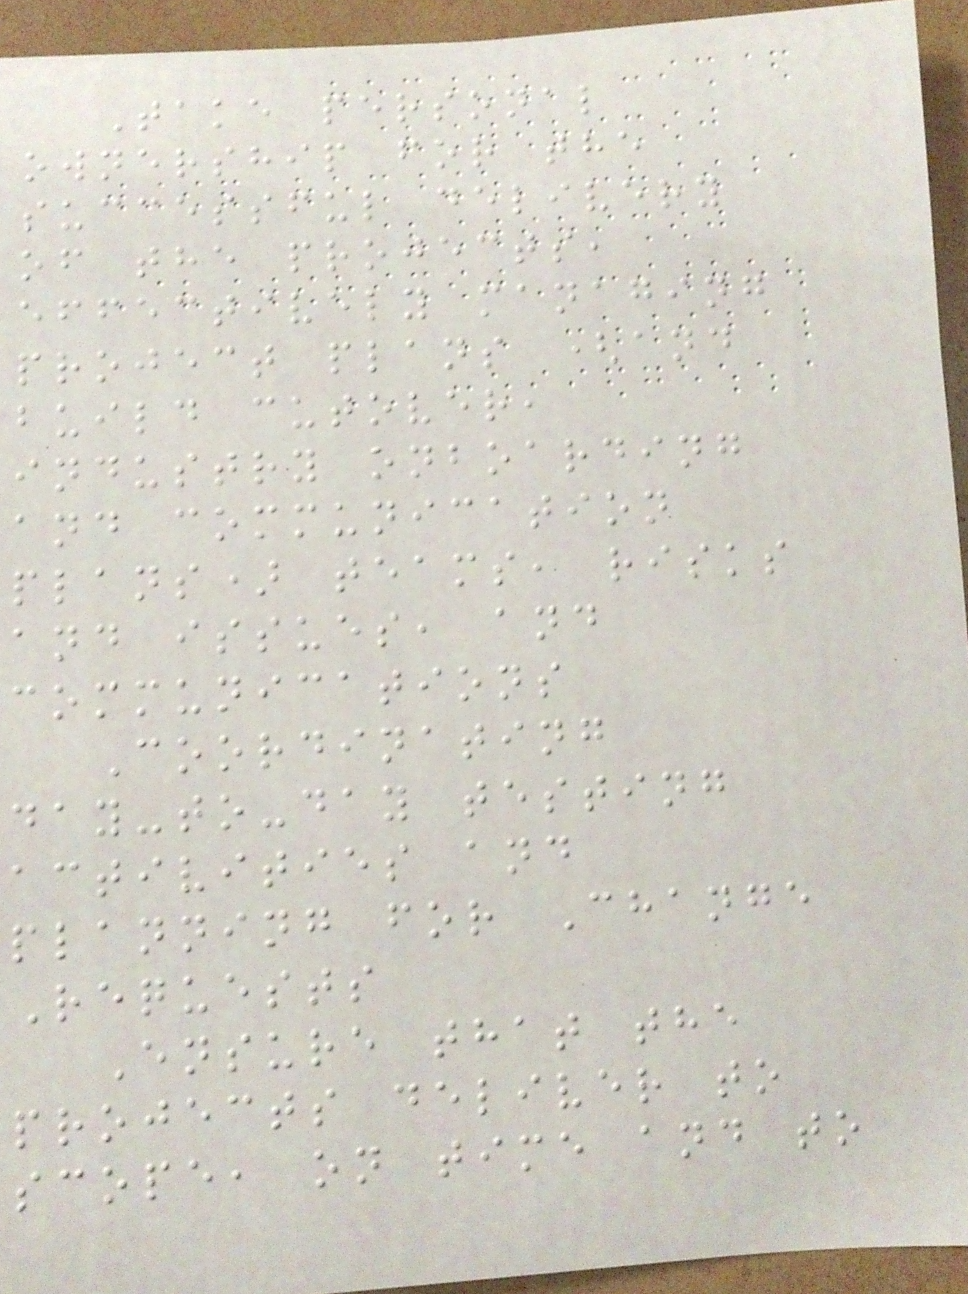Take personal
ownership for the
successful delivery
of the projects,
effectively managing
project plans (and
build cutover,
industry onboarding
and communication
plans) teams, risks
and issues, and
communications
Coordinating
day-to-day testing
activities and
planning for Change
Requests
Ensure that the
projects deliver to
scope, on time and to
